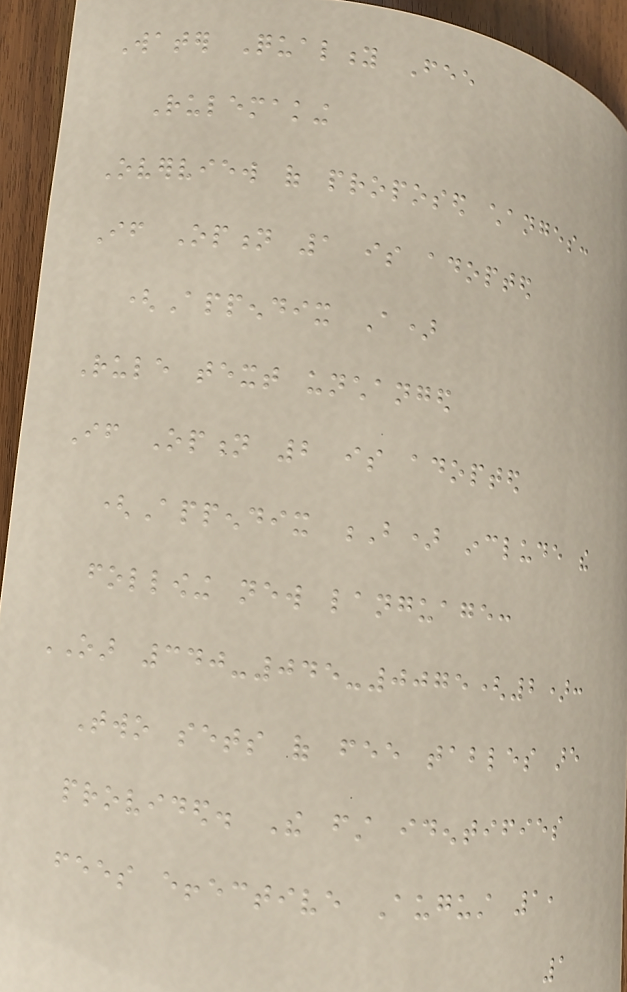Water Quality Fee
Rulemaking
Overview of proposed changes:
If Option 1 is adopted
(Appendix A)
Rule text unchanged
If Option 2 is adopted
(Appendix B) include the
following new language:
OAR 340-045-0075(2):
Two sets of fee tables are
provided. The first identifies
fees effective August 1,
1
